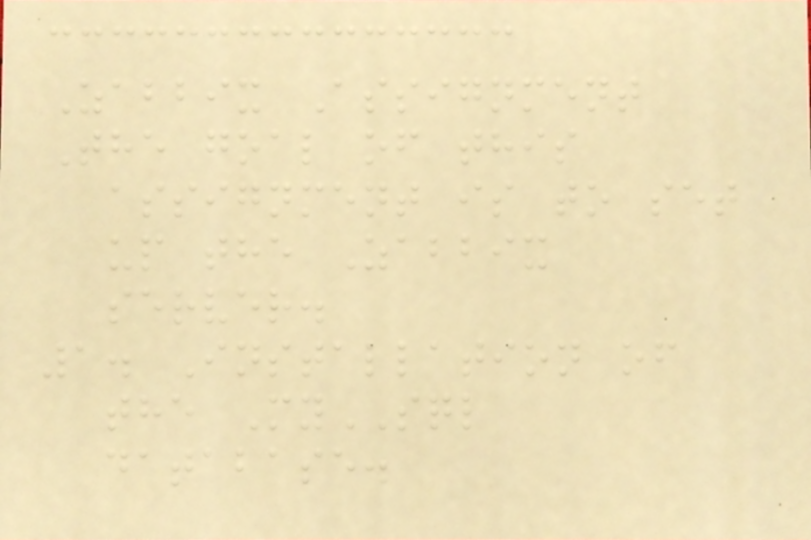Zabbix Assignment
The goal of this
assignment is to set
up the Zabbix
server.
1. Installation of
the MySQL
database.
